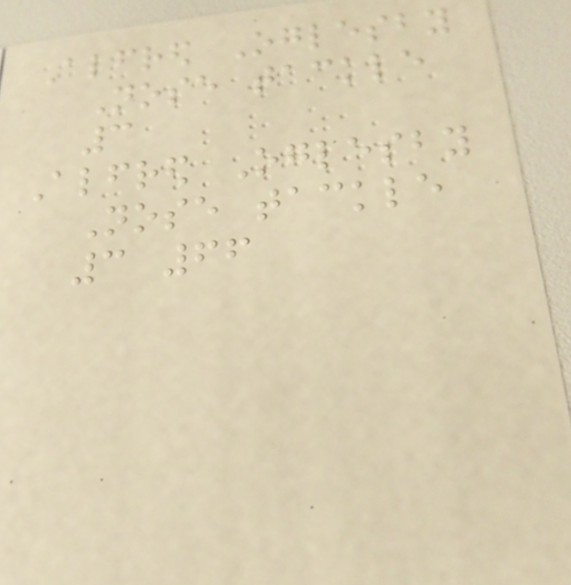Alfred Oglesby
Nose tackle
3
Alfred Oglesby
Nose tackle
3 66
